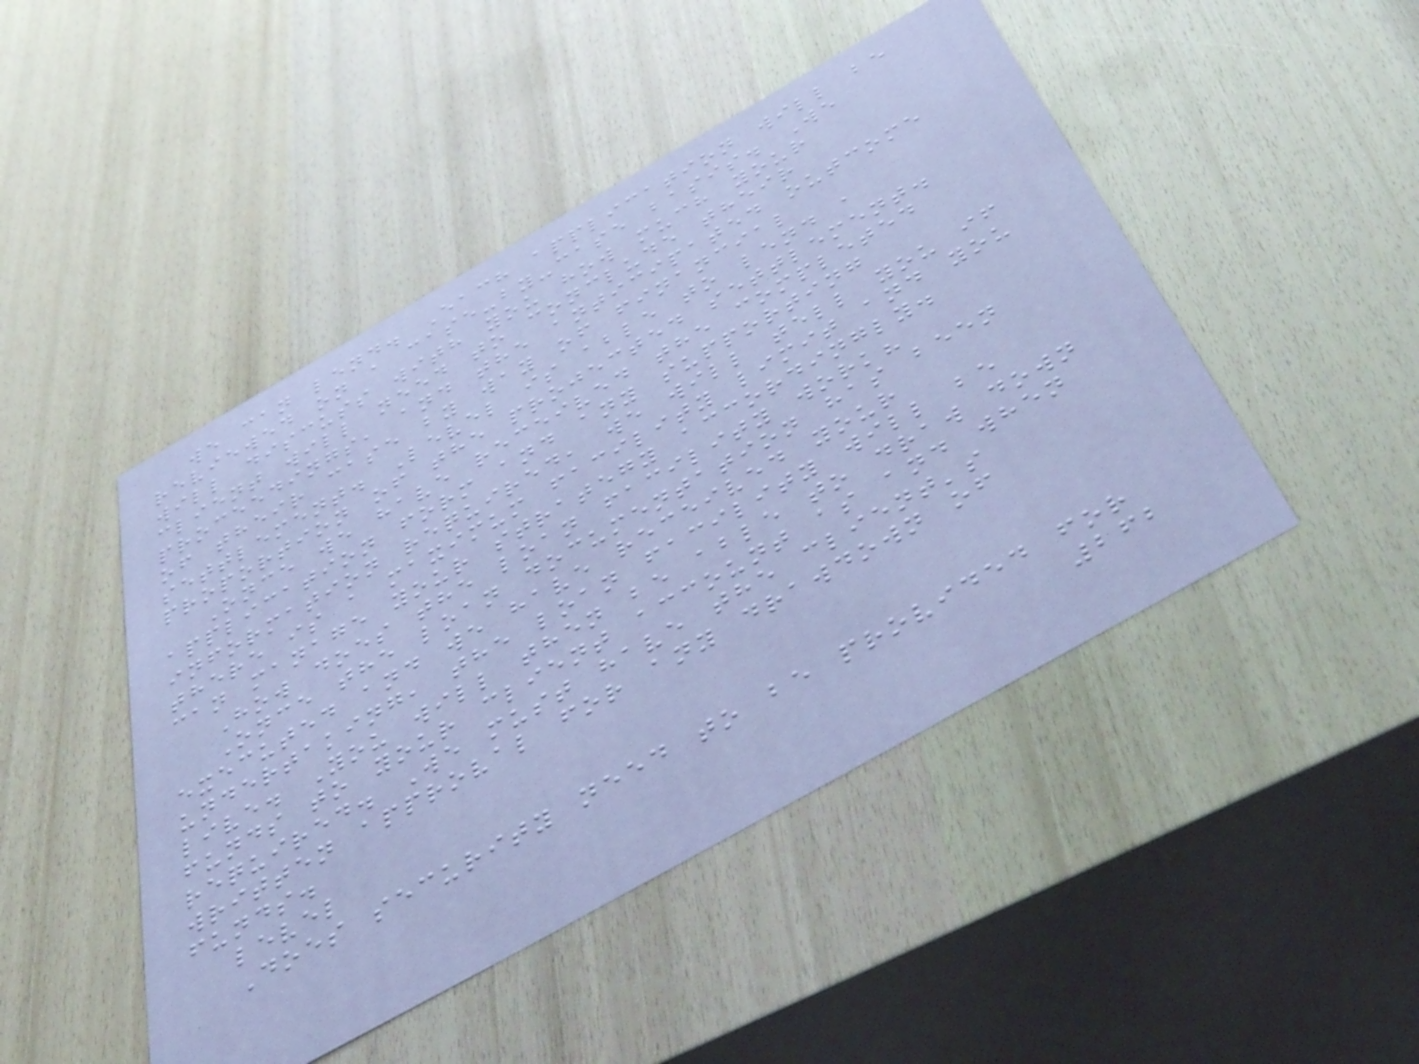we can lend. Each application will be
reviewed on a case-by-case basis. We
will discuss with you how much your
client will need to conclude their
proceedings, and the anticipated outcome
of their case by way of financial
settlement. Level is able to lend a
proportion of the projected settlement.
Once we have received the completed
application form and any supporting
information required, we will tell you if
there is a maximum facility limit and you
can manage your strategy accordingly.
How does the loan facility work?
Once the loan documentation has been
executed and we have received your
undertaking, the loan facility will be
live. You will then be able to draw down
funds to your client account as and when
required. We must have the client's
written approval for any drawdown of
funds.
level
Does security need to be provided for
262
